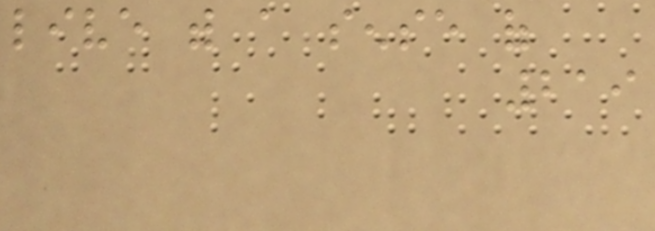live with a sense of
219
